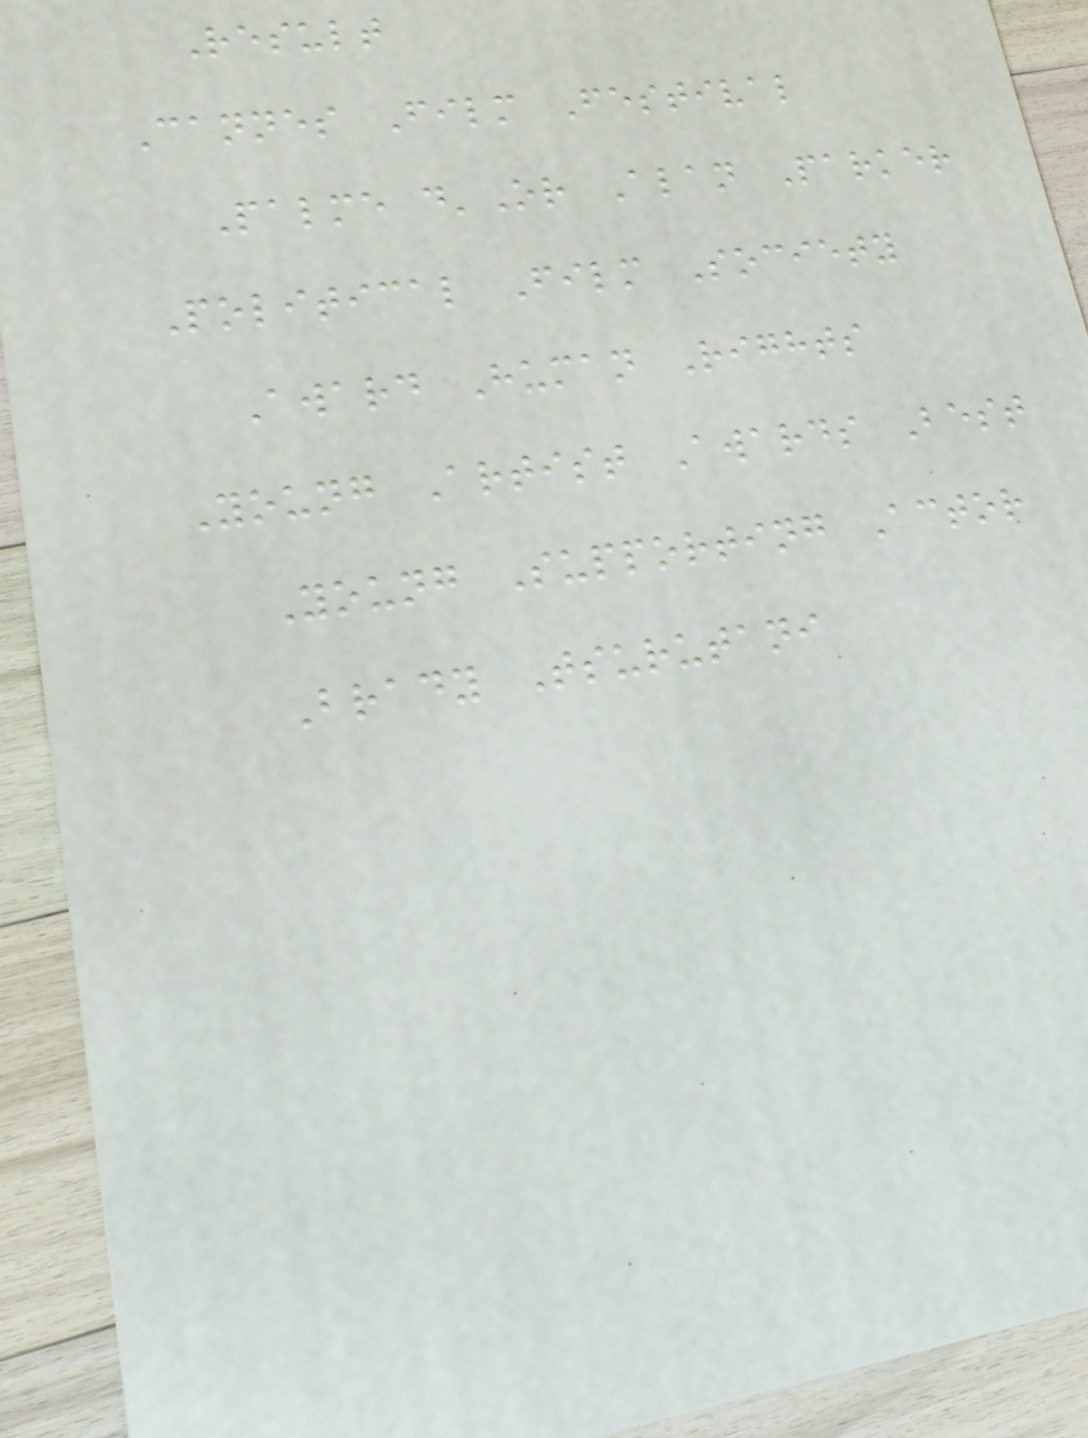Result
Cannes Film Festival
Palme d'Or Alan Parker
Political Film Society
Award Human Rights
Young Artist Awards Best
Young Supporting Actor
Brady Tsurutani
